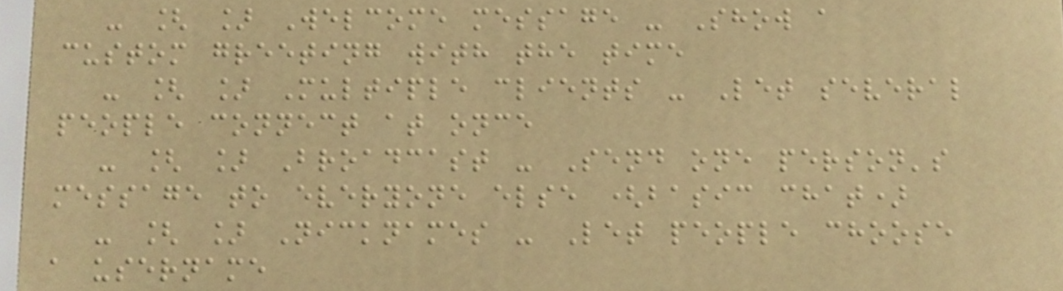- [ ] Welcome message - Show a
custom greeting with the time
- [ ] Multiple clients - Let several
people connect at once
- [ ] Broadcast - Send one person's
message to everyone else (basic chat)
- [ ] Nicknames - Let people choose
a username
